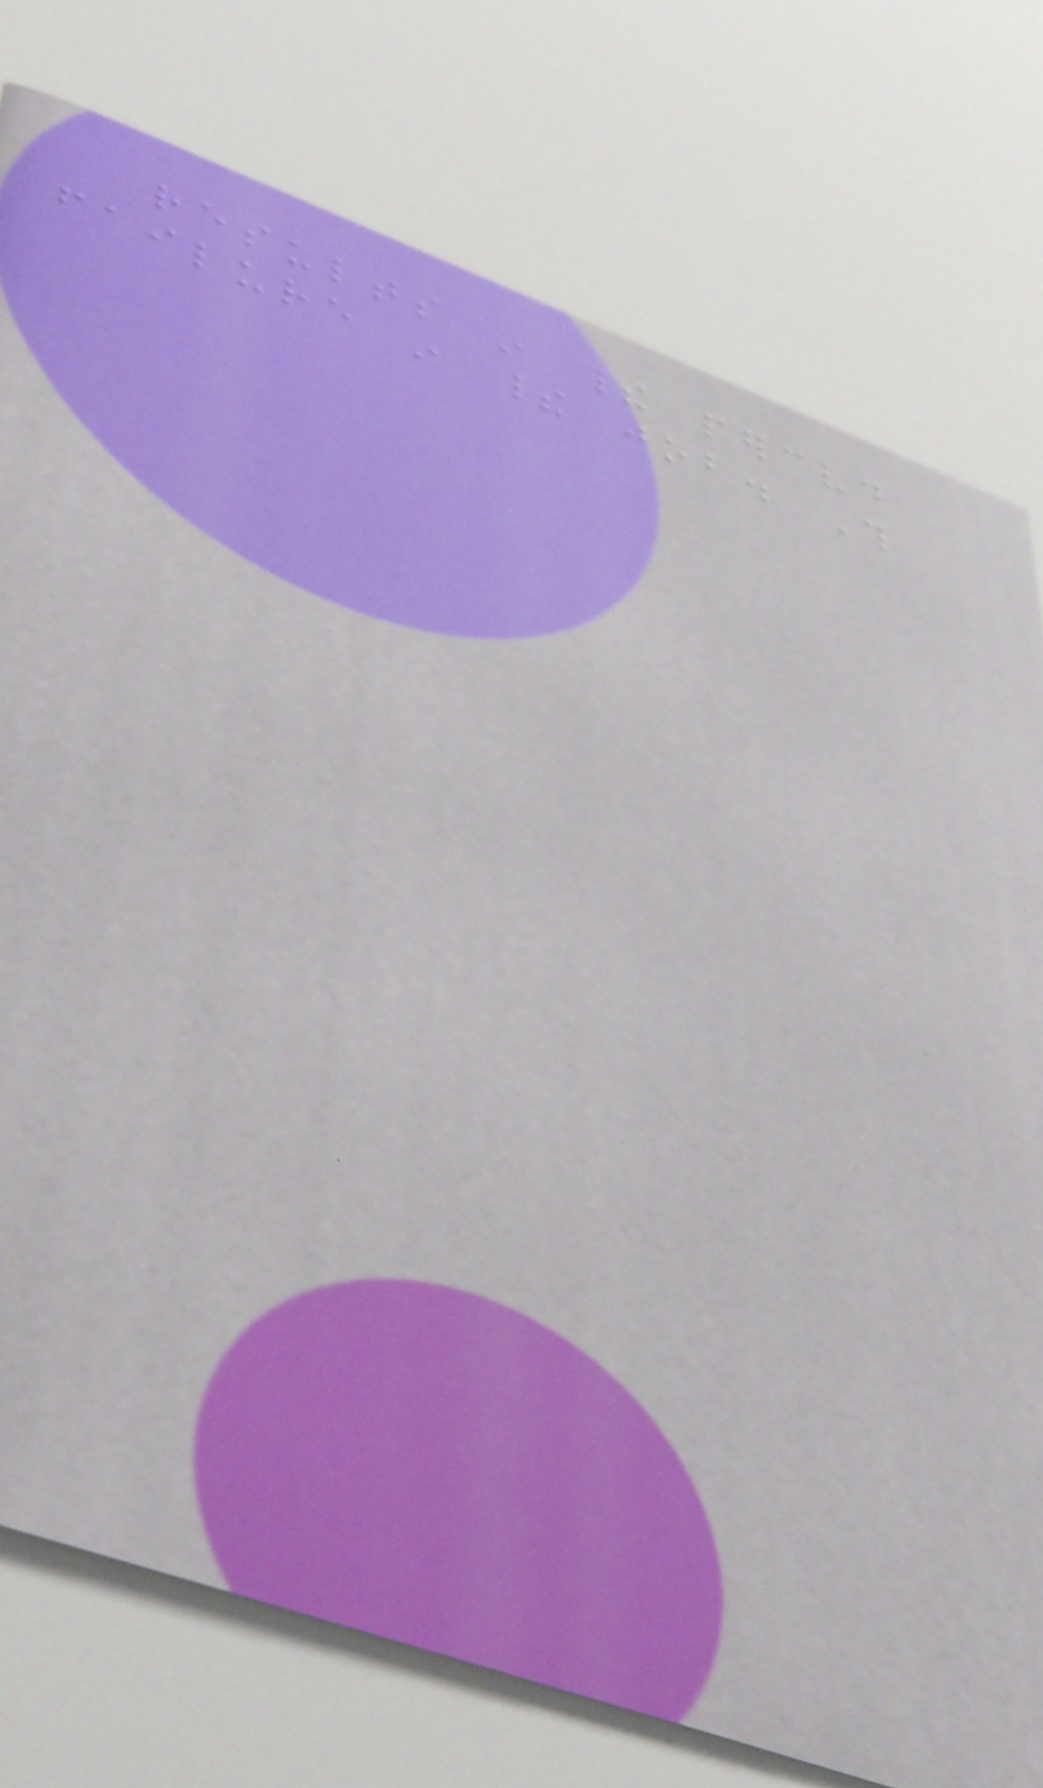results in their perceived
failure in their job. This
